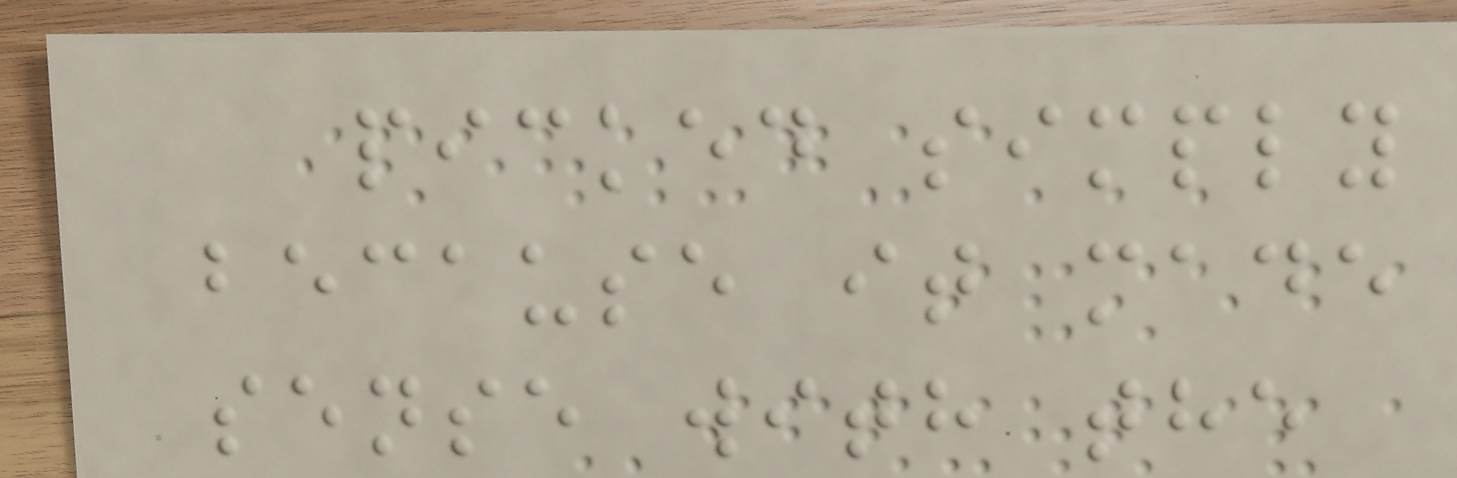picked simply
because it made
sense with the
